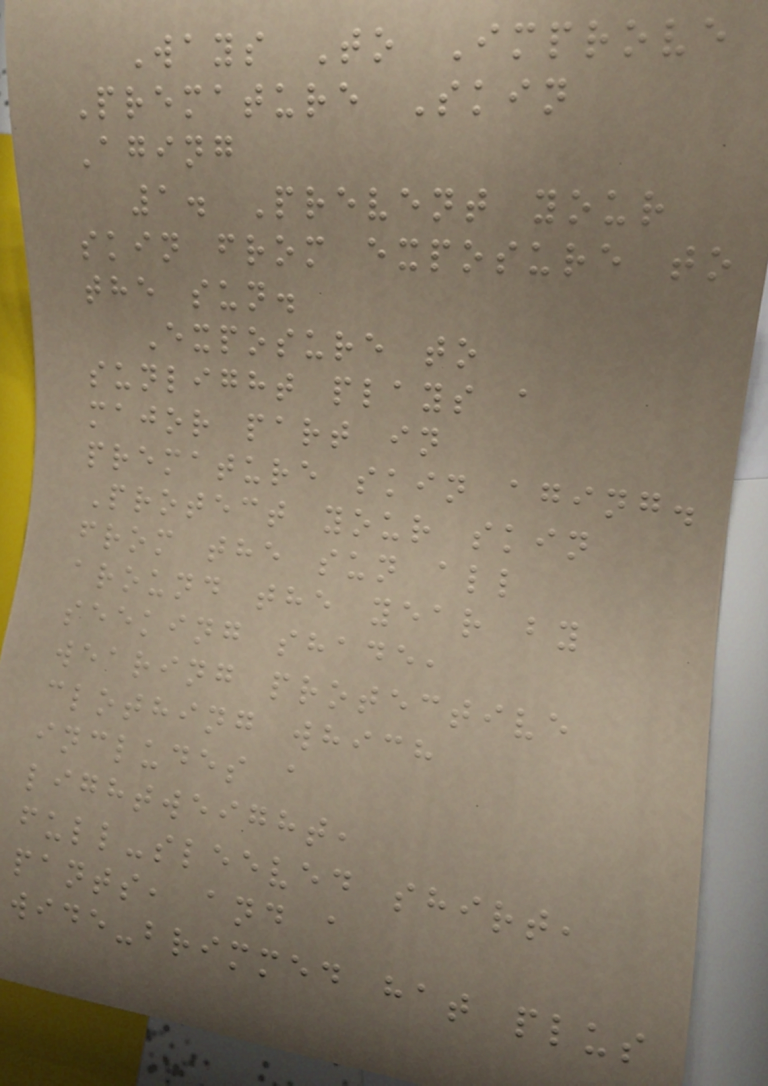Ways To Improve
Premature Skin
Aging
1. Prevent your
skin from exposure to
the sun.
Exposure to
sunlight plays a
major part in
premature skin aging.
Protect your skin
from the sun all
around the year by
seeking shade,
wearing protective
clothing which
includes a
lightweight,
full-sleeved shirt,
pants, and a
wide-brimmed hat plus
